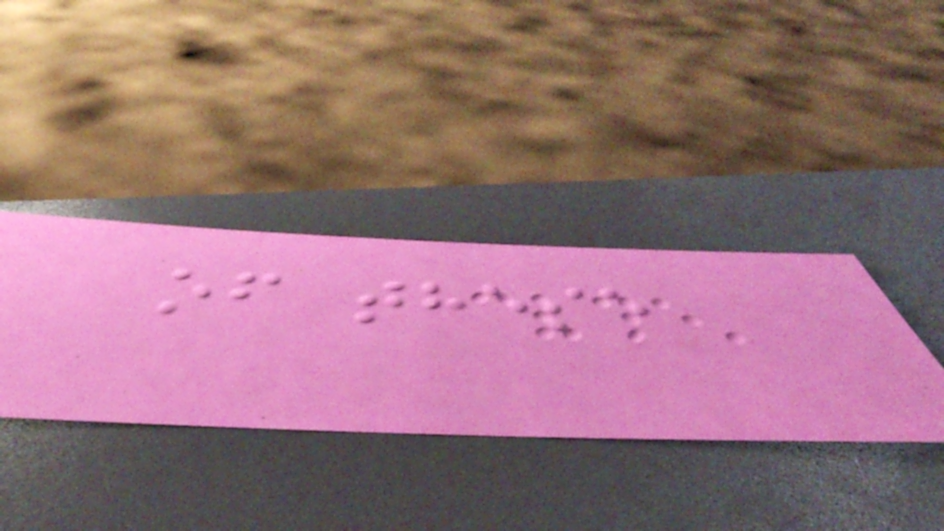of these
